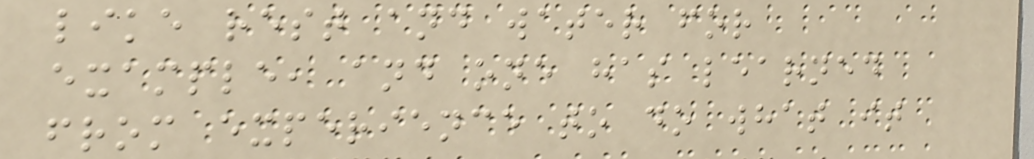like rest and water for
example, and one has learned
from experience to do what it
